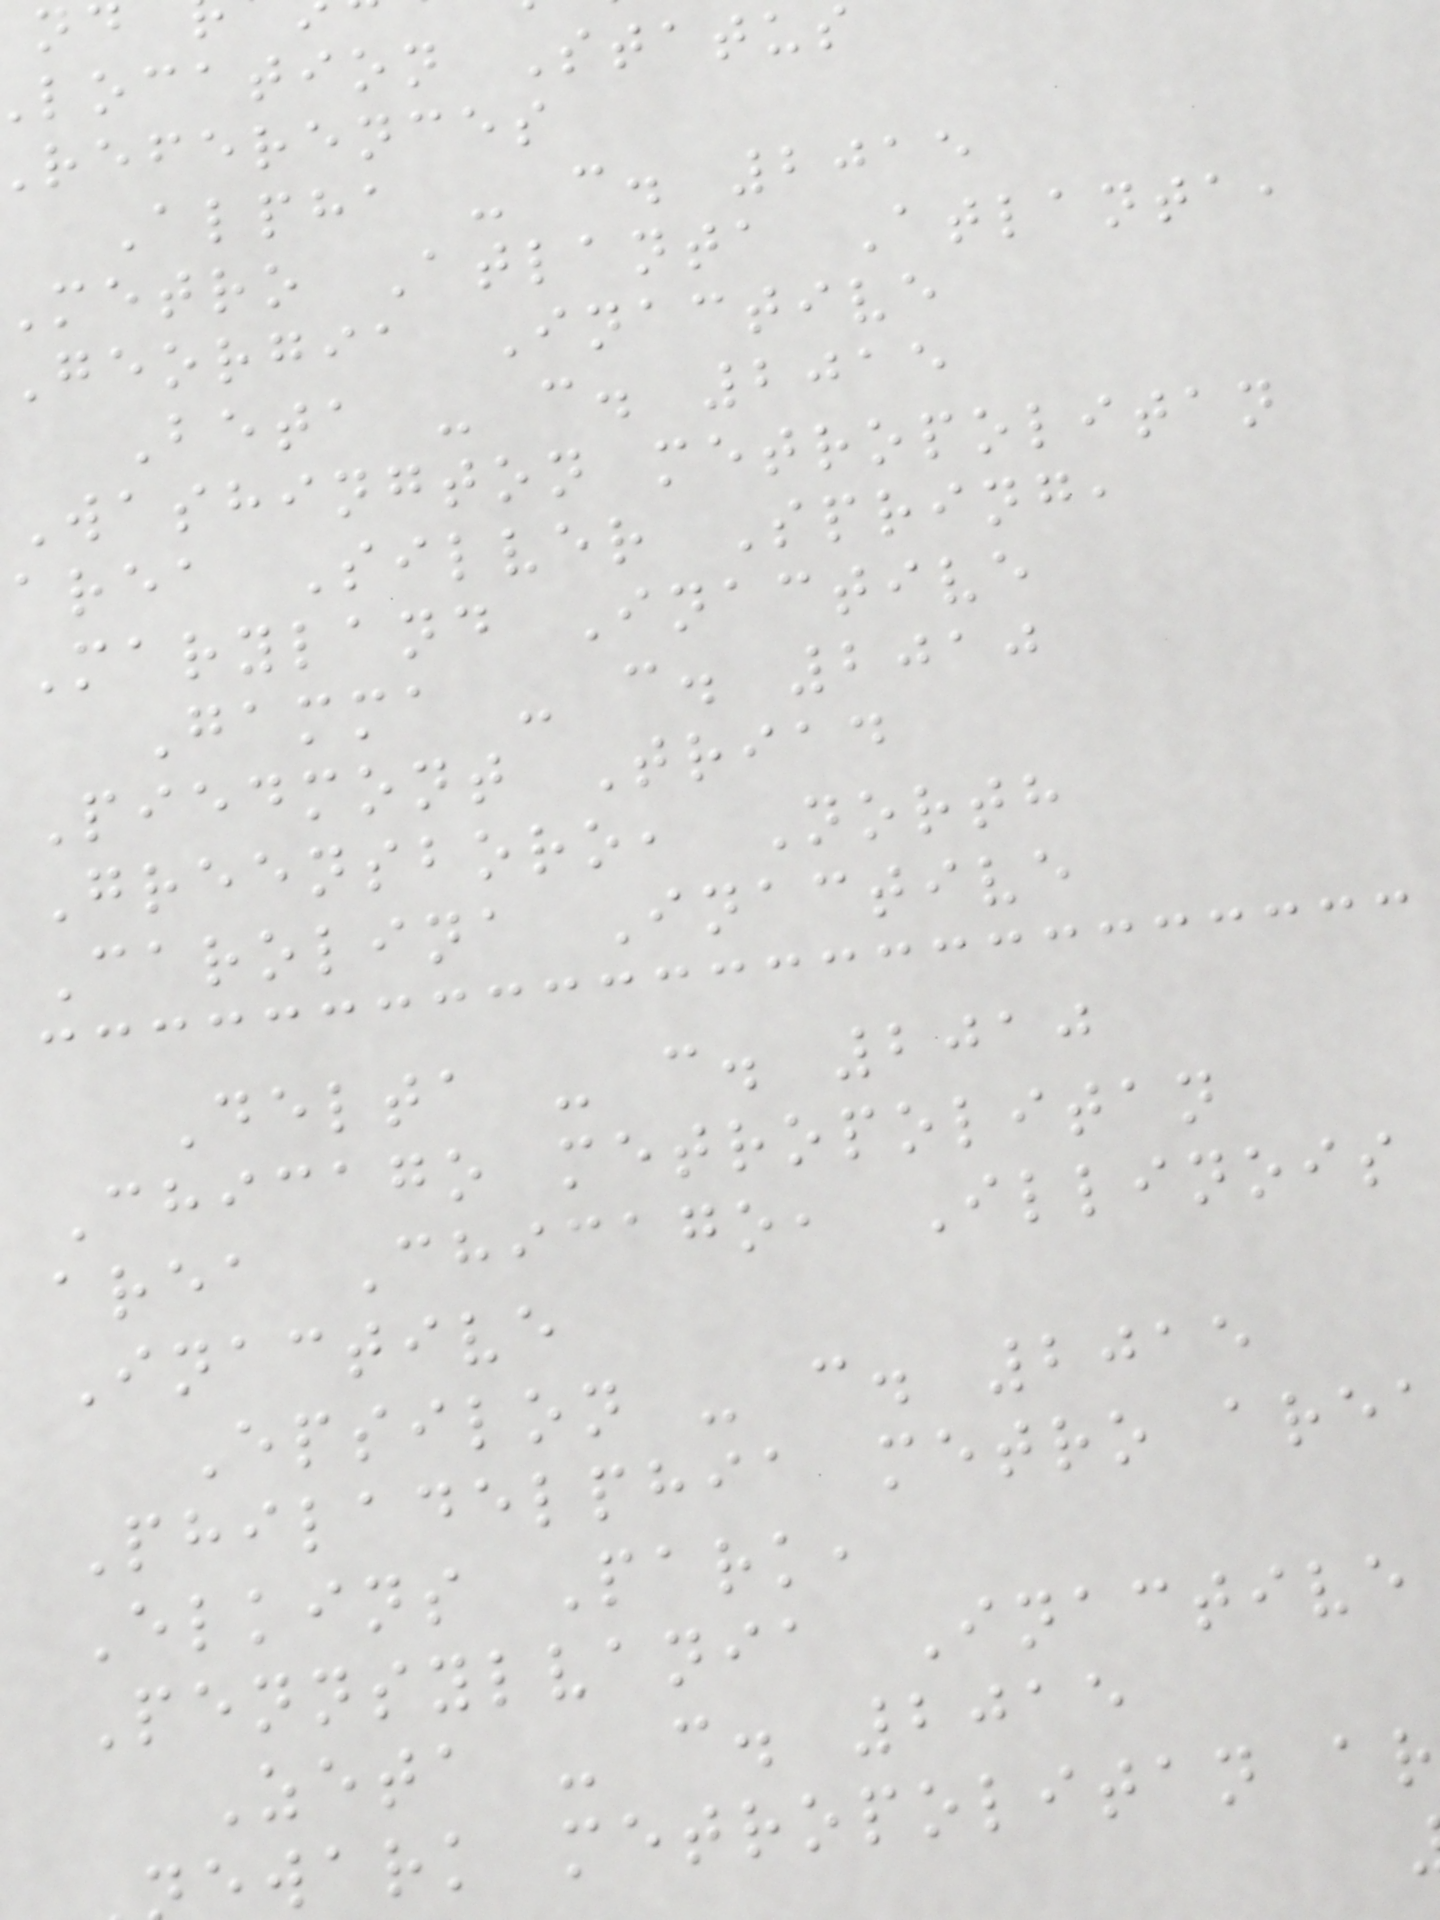location Status
references
Alpha - c. 2015
metro Atlanta Atlanta,
Georgia Inactive
Beta - c. 2015
Washington metropolitan
area Silver Spring,
Maryland Inactive
Gamma - c. 2010
Piedmont Triad
Greensboro, North
Carolina Inactive
Delta - c. 2010
Chicago metropolitan
area Chicago, Illinois
Inactive
Epsilon - c. 2015
Philadelphia metro area
Elkins Park,
Pennsylvania Inactive
Zeta - c. 2015
ewark metropolitan ar
